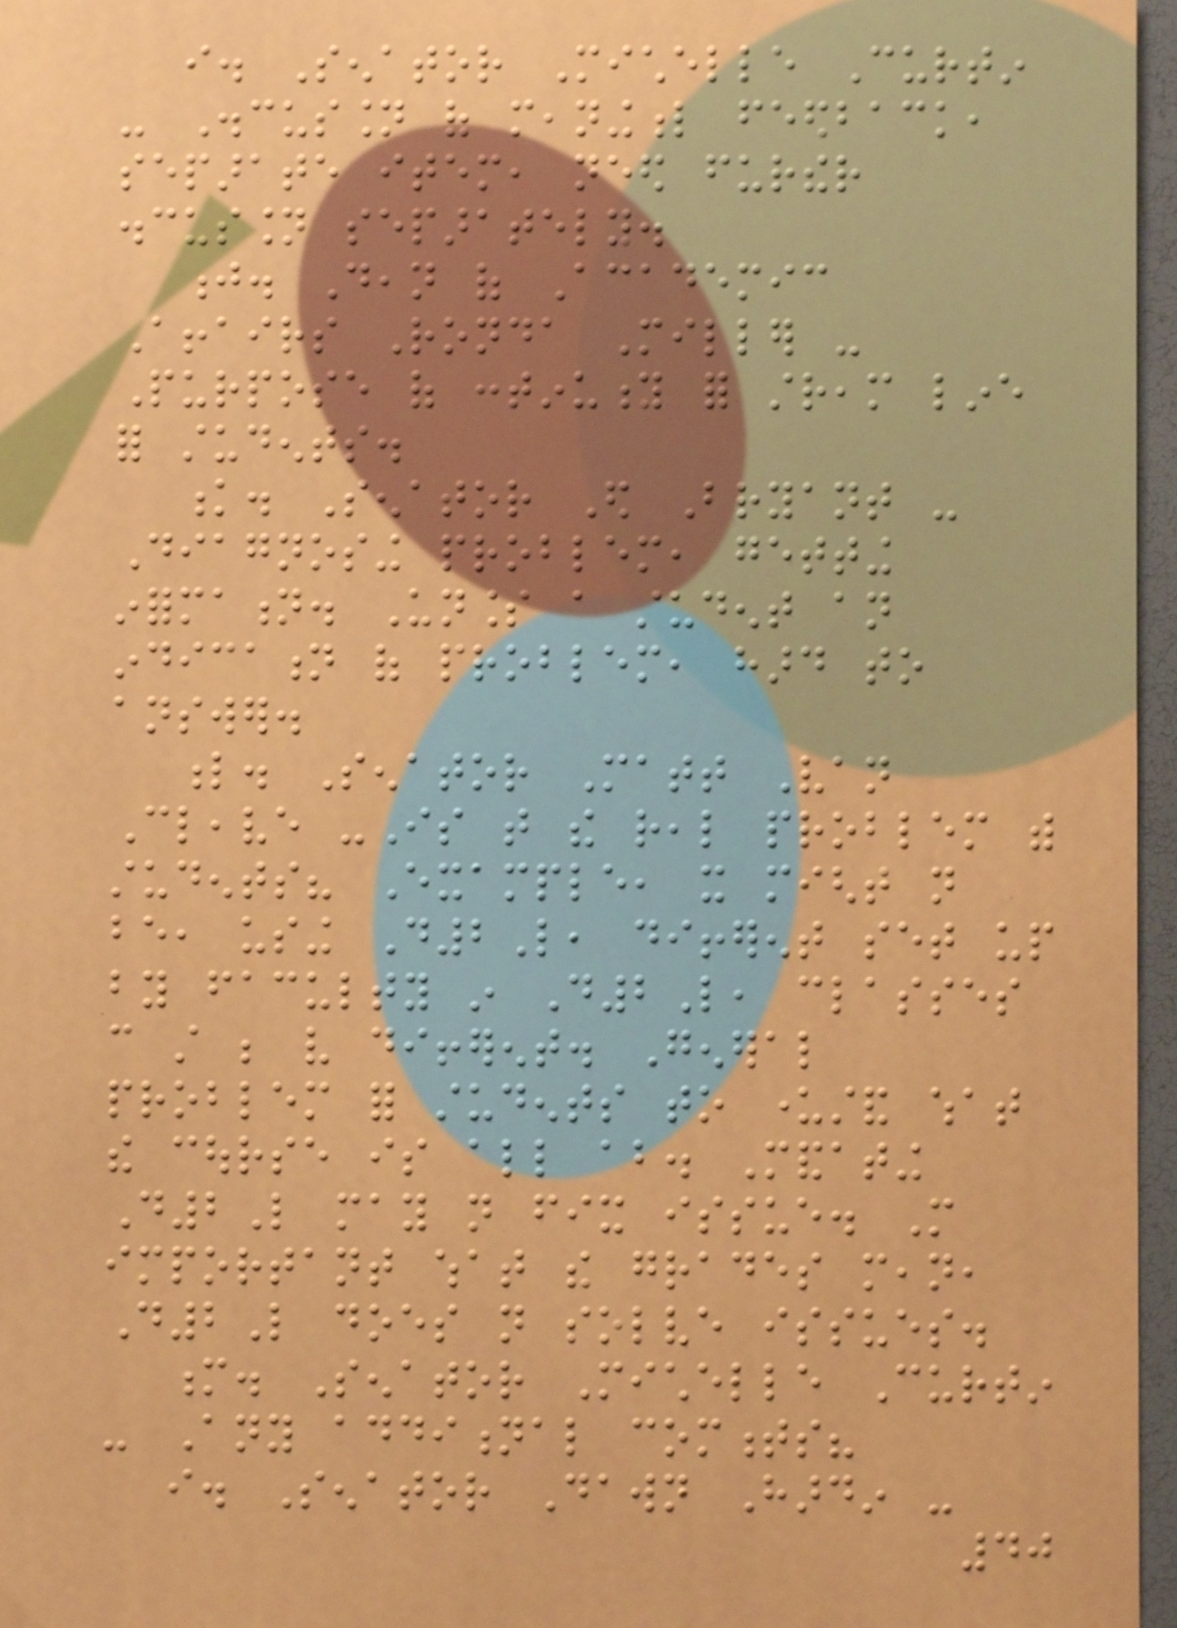i. Senator Michelle Curtin
- Discussion of meaningful feedback,
separate item, need further
discussion separately.
j. Dean of Academic
Affairs Ronda Miller -
Purpose of continuity for stream line
for students.
k. Senator Ed Bryant -
Diagnosing problem, getting
information. Unless a student an
indication of problem, hard to
answer.
l. Senator Matt Van
Cleave -Is that the real problem with
students? Example, it might not
be, using D2L, different set up
by faculty in D2L, classes
can still be very different. General
problem for students to understand what
the course is all about. Mandating
D2L may not fix issue. More
important what the grades mean,
D2L does not solve issues.
m. Senator Michelle Curtin
- Any additional comments?
i. Senator Dawn Hardin -
40
